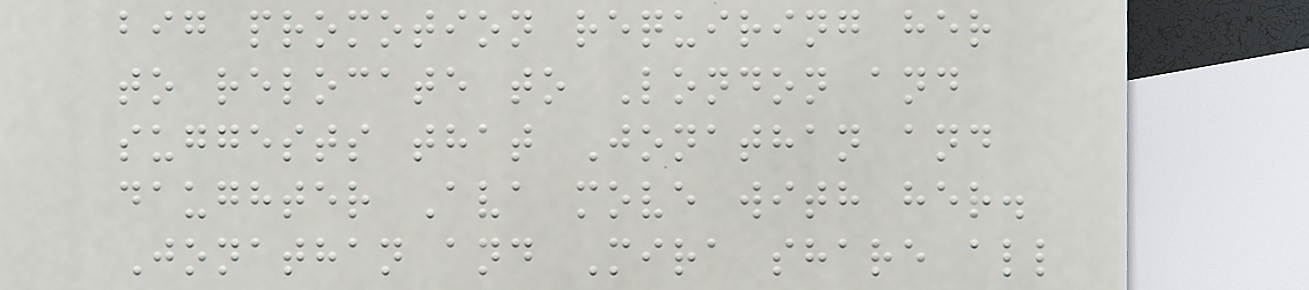big promotion requiring her
to relocate to London and
suggests that Jonathan and
daughter Ava move with her.
Jonathan and Mira share all
